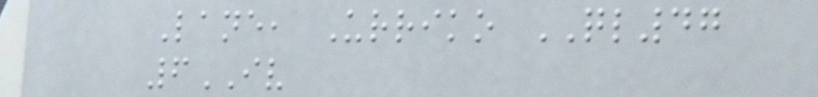Lane, Urriko QL47
6IV
